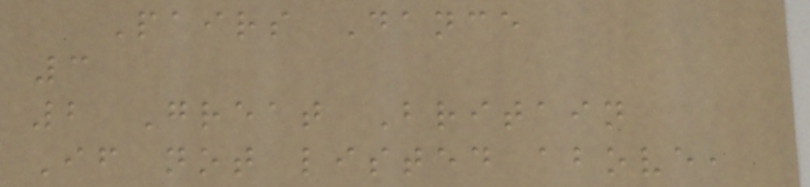Pairs Dance
3
2 Great Britain
If not listed above,
